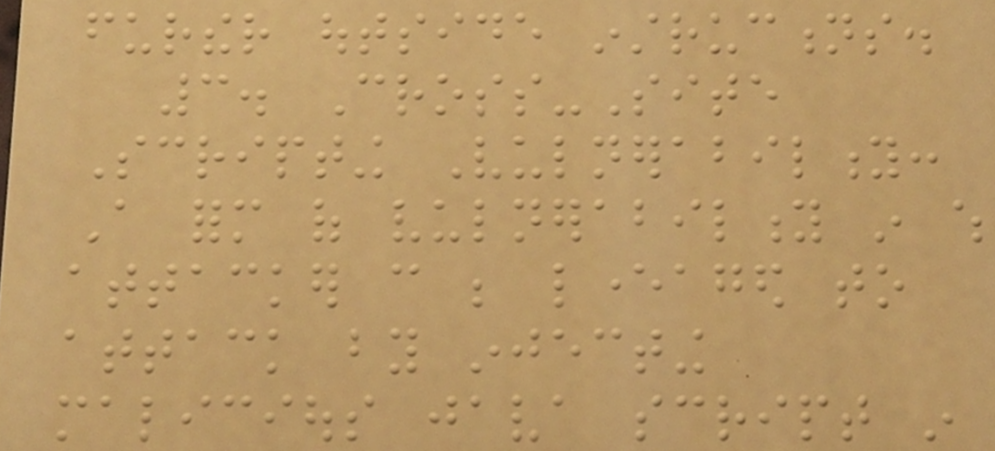further outside instructions.
3. Cross-Site
Scripting Vulnerability:
A form of vulnerability in which
attacker can be leveraged to
attack by injecting
malicious java script in
